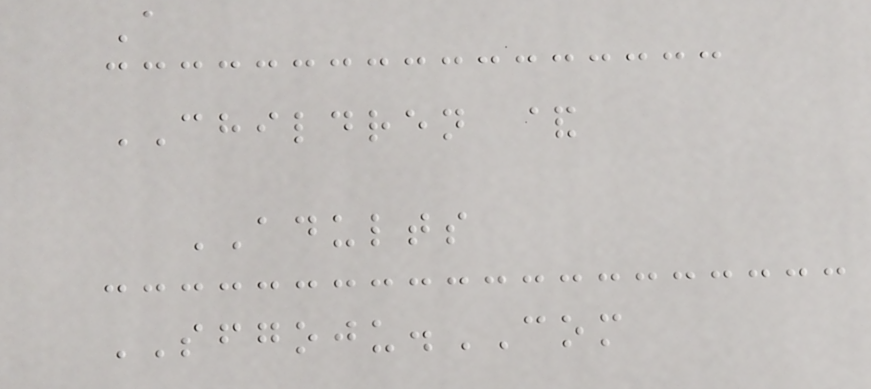A
CHILDREN &
ADULTS
SFGOJU.COM
